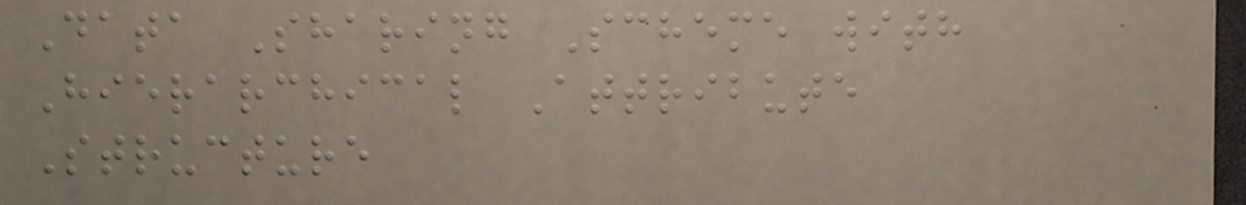Data Sharing Scheme with
Hierarchical Attribute
Structure
